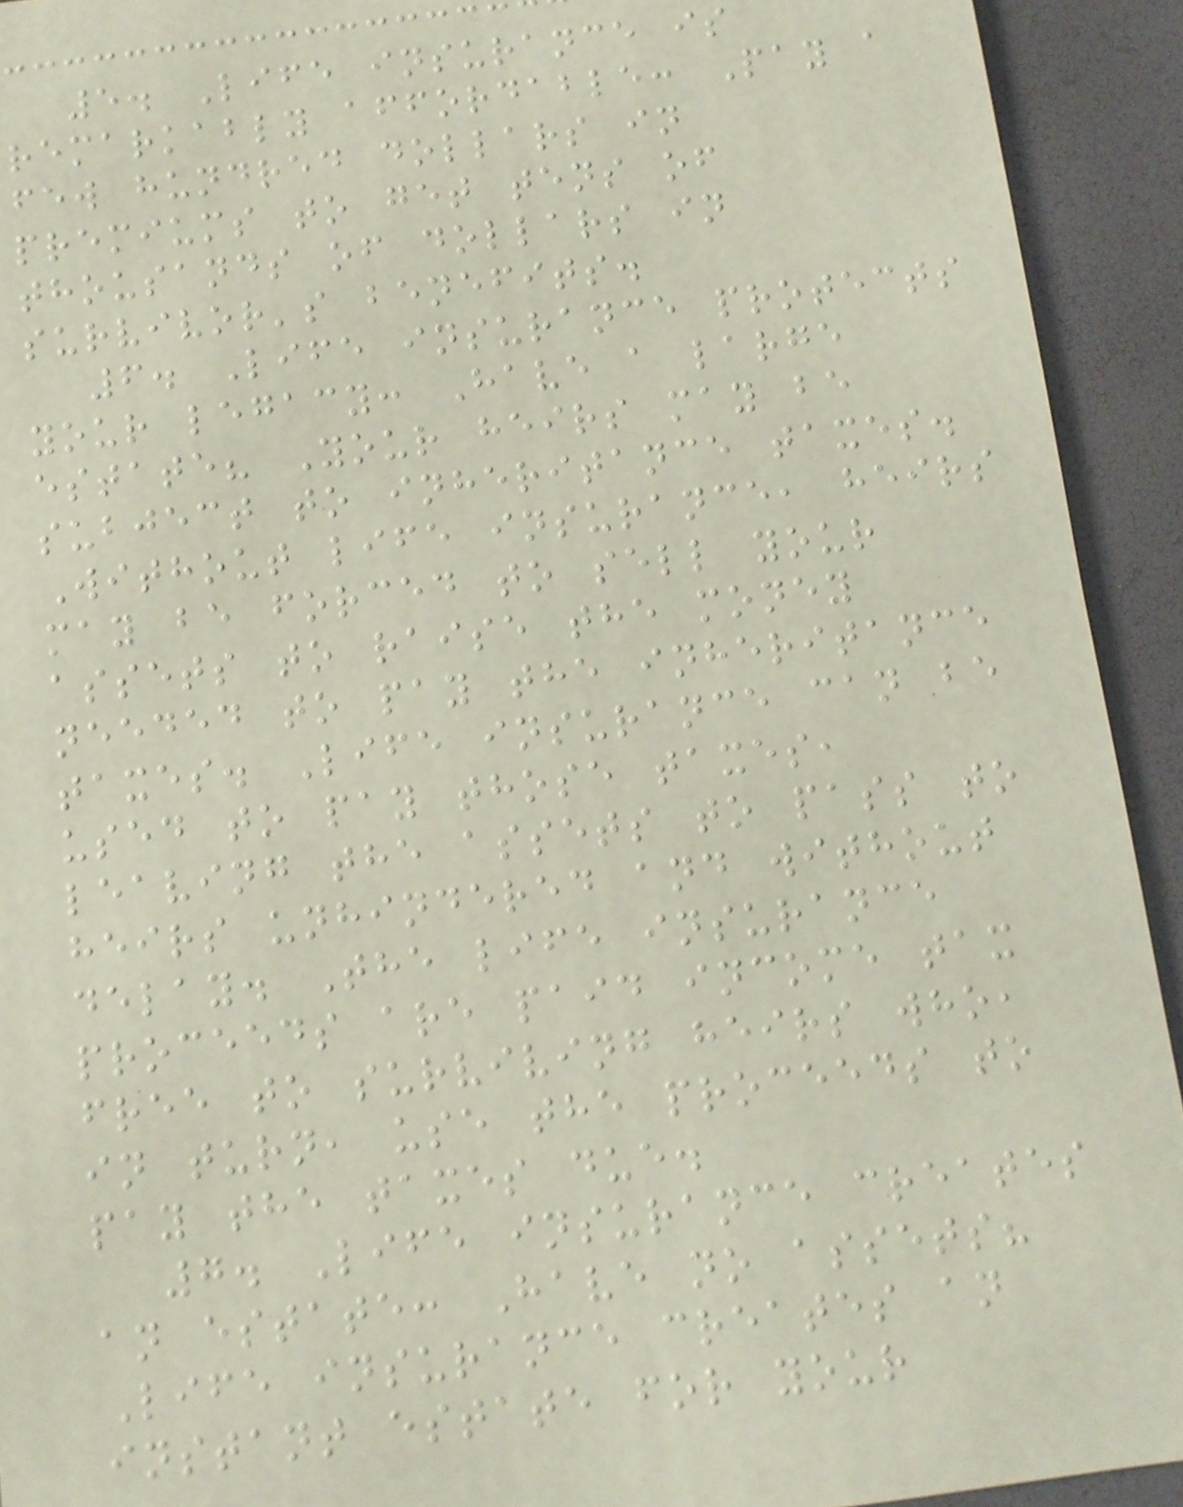5. Life insurance is
remarkably affordable: Pay a
few hundred dollars in
premiums to get tens of
thousands of dollars in
survivor's benefits.
6. Life insurance protects
your legacy: Have a large
estate? Your heirs may be
subject to inheritance taxes.
Without life insurance, heirs
may be forced to sell your
assets to raise the money
needed to pay the inheritance
taxes. Life insurance can be
used to pay those taxes,
leaving the assets to pass to
heirs unhindered and without
delay. The life insurance
proceeds are paid income tax
free to surviving heirs who,
in turn, use the proceeds to
pay the taxes due.
7. Life insurance creates
an estate: Have no assets?
Life insurance creates an
instant estate for your
